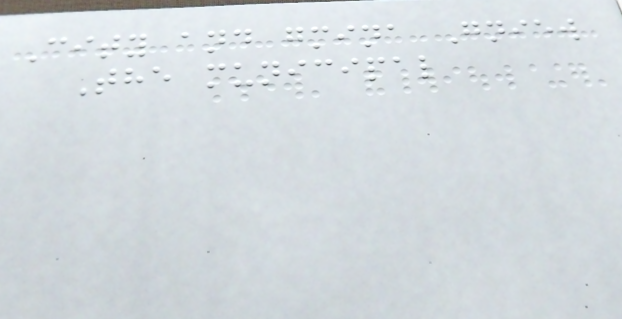City and gmina Gniew
The municipal
